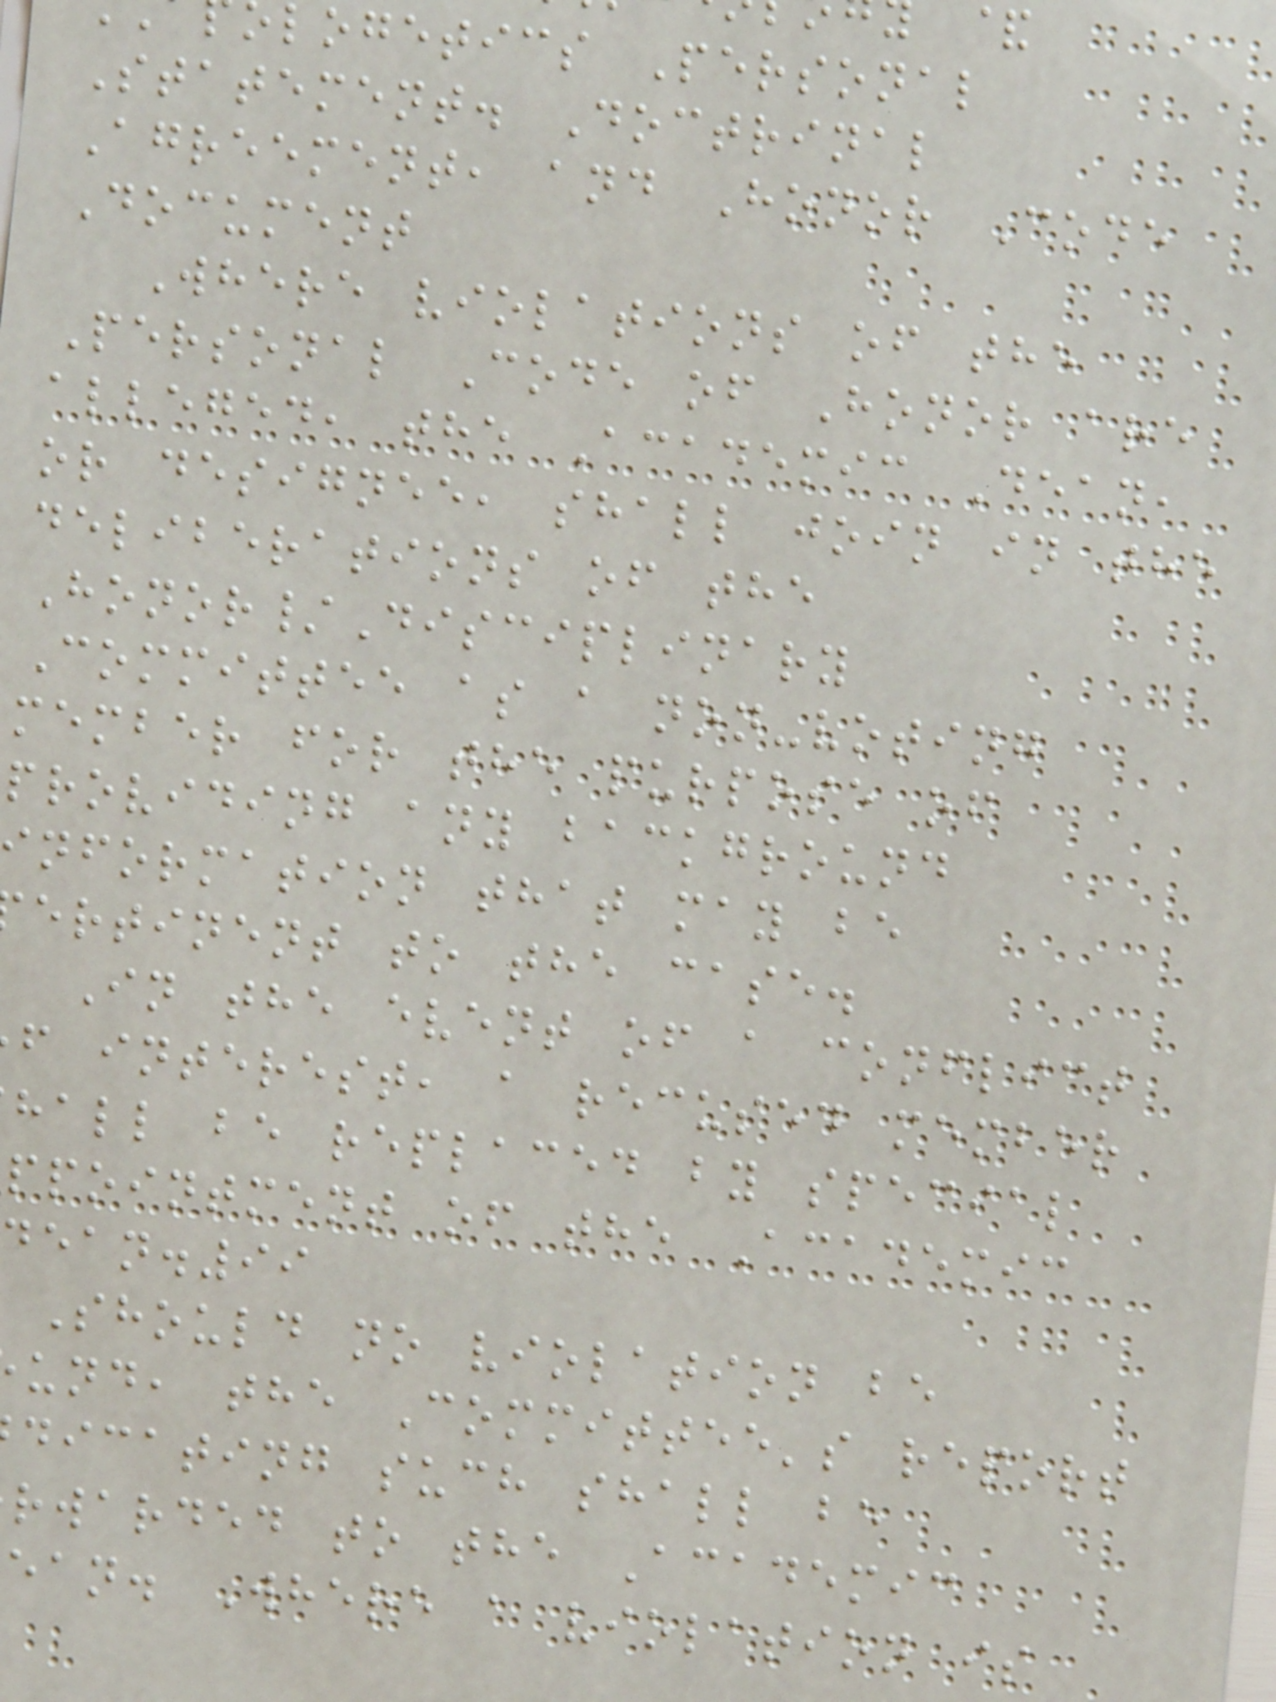logetics Personal
Statement. Doctrinal
Agreement, and Honor Code
Document
Where violations of the
Personal Code of Honor are
alleged, the Academic Dean,
or designee, shall join in the
deliberations of the
Honor/Disciplinary
Committee as a non-voting
member for the purpose of
providing any background
nformation that may be
ertinent to the case.
In the event of a conflict
f interest, a recused member
hall be replaced by special
ppointment of the Academic
dean.99
Should no violation be
und, the Committee's report
dicating such shall be
rwarded to the Academic
ean. Where a violation is
